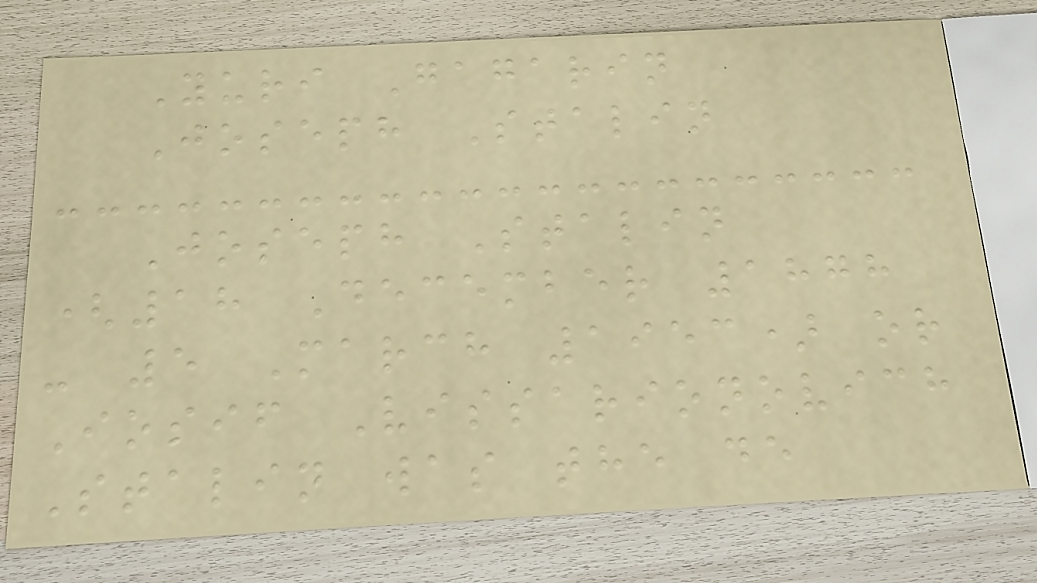Yuri Gagarin
Joseph Stalin
Joseph Stalin
(18 December 1878
- 5 March 1953) or
Iosif Vissarionovich
Stalin was the de
